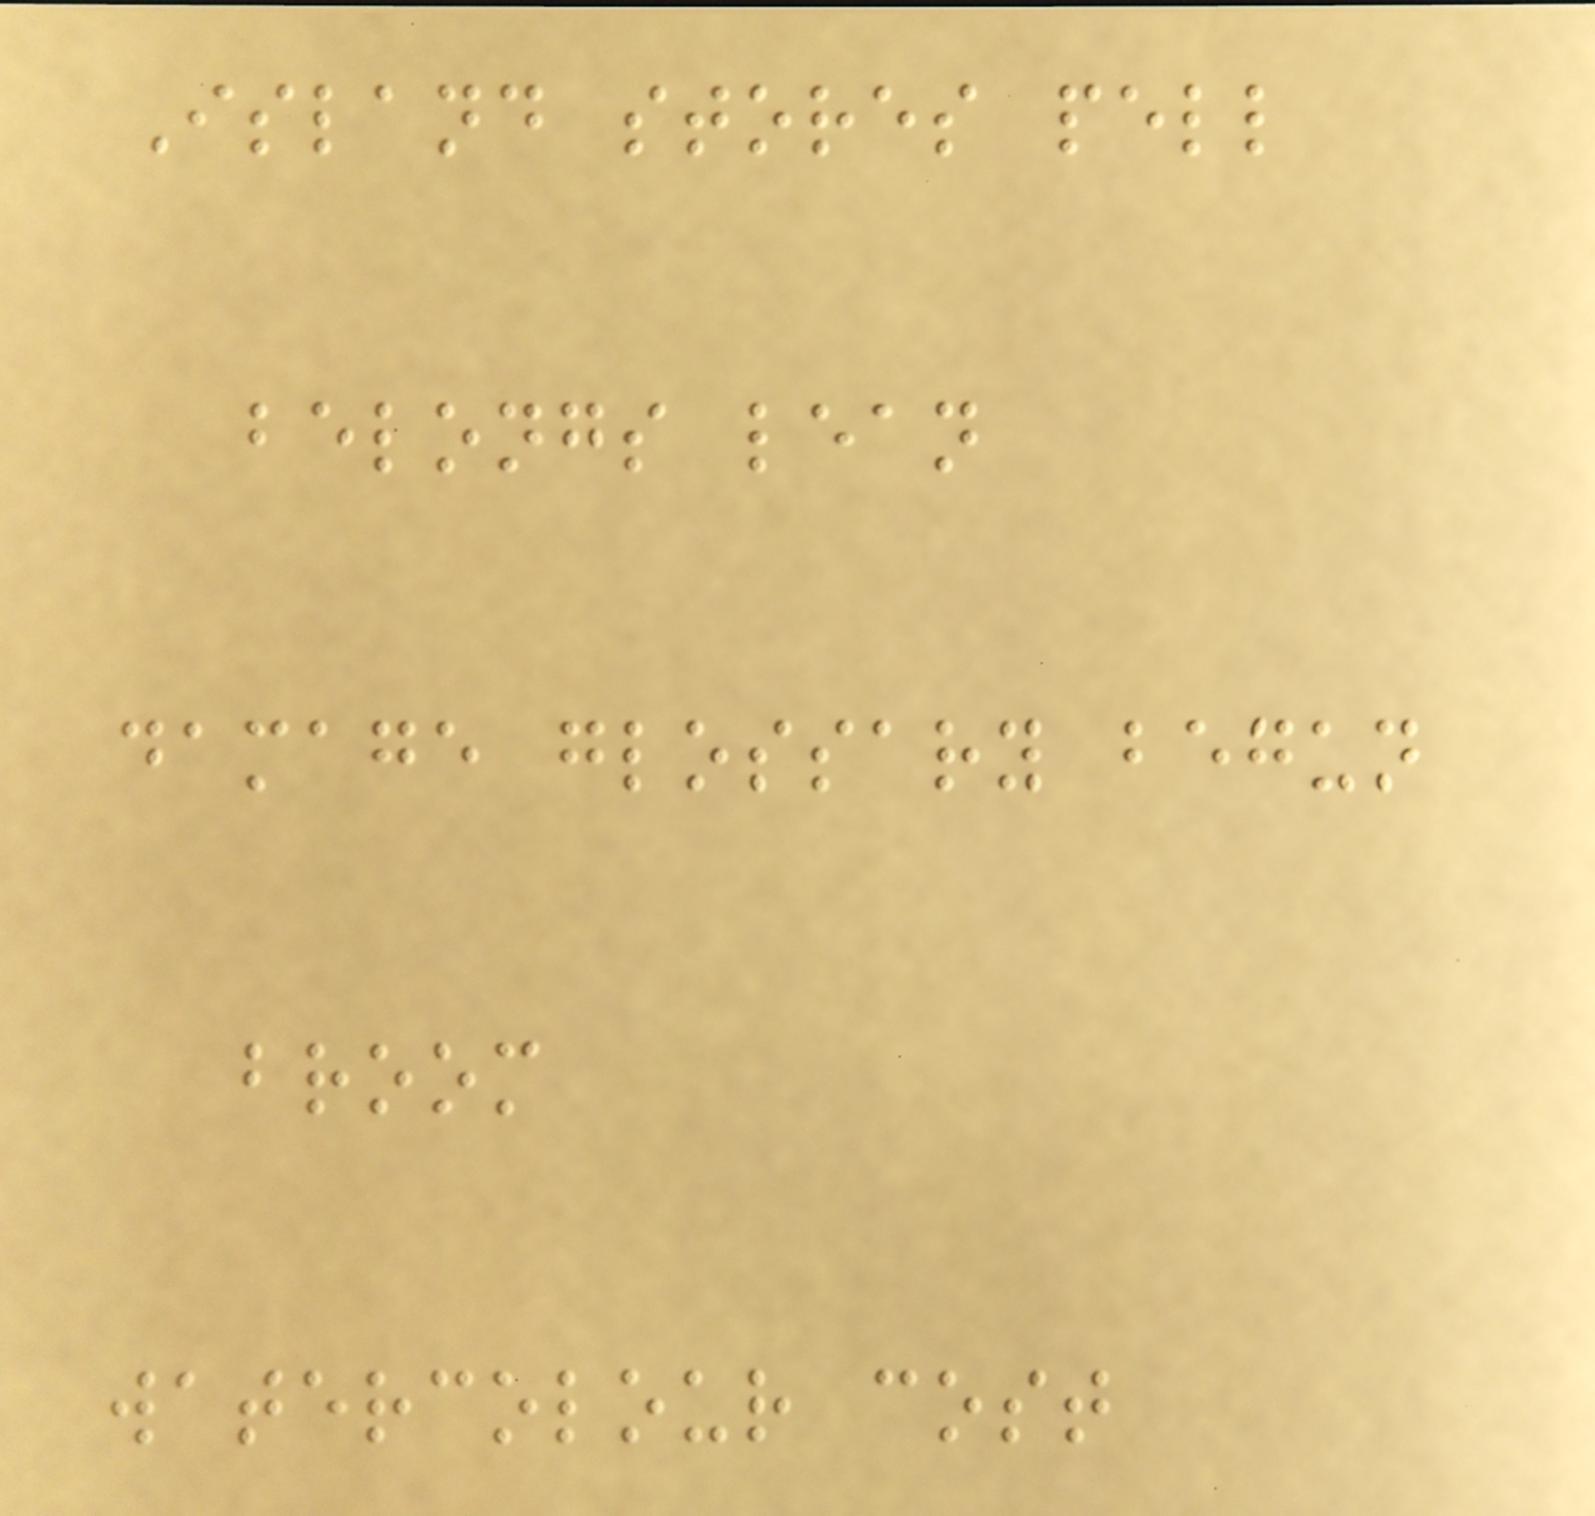Island stores pell
belongs lean
damage glossary begun
broom
watercolour cost
